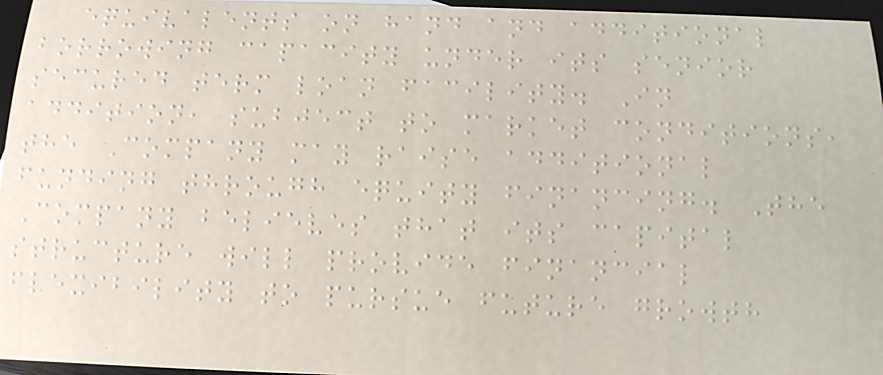equivalents on hand and additional
borrowing capacity under its senior
secured term loan facility. In
addition, subject to market conditions,
the Company may raise additional
funding through equity financing. The
Company believes that its capital
structure will provide financial
flexibility to pursue future growth
